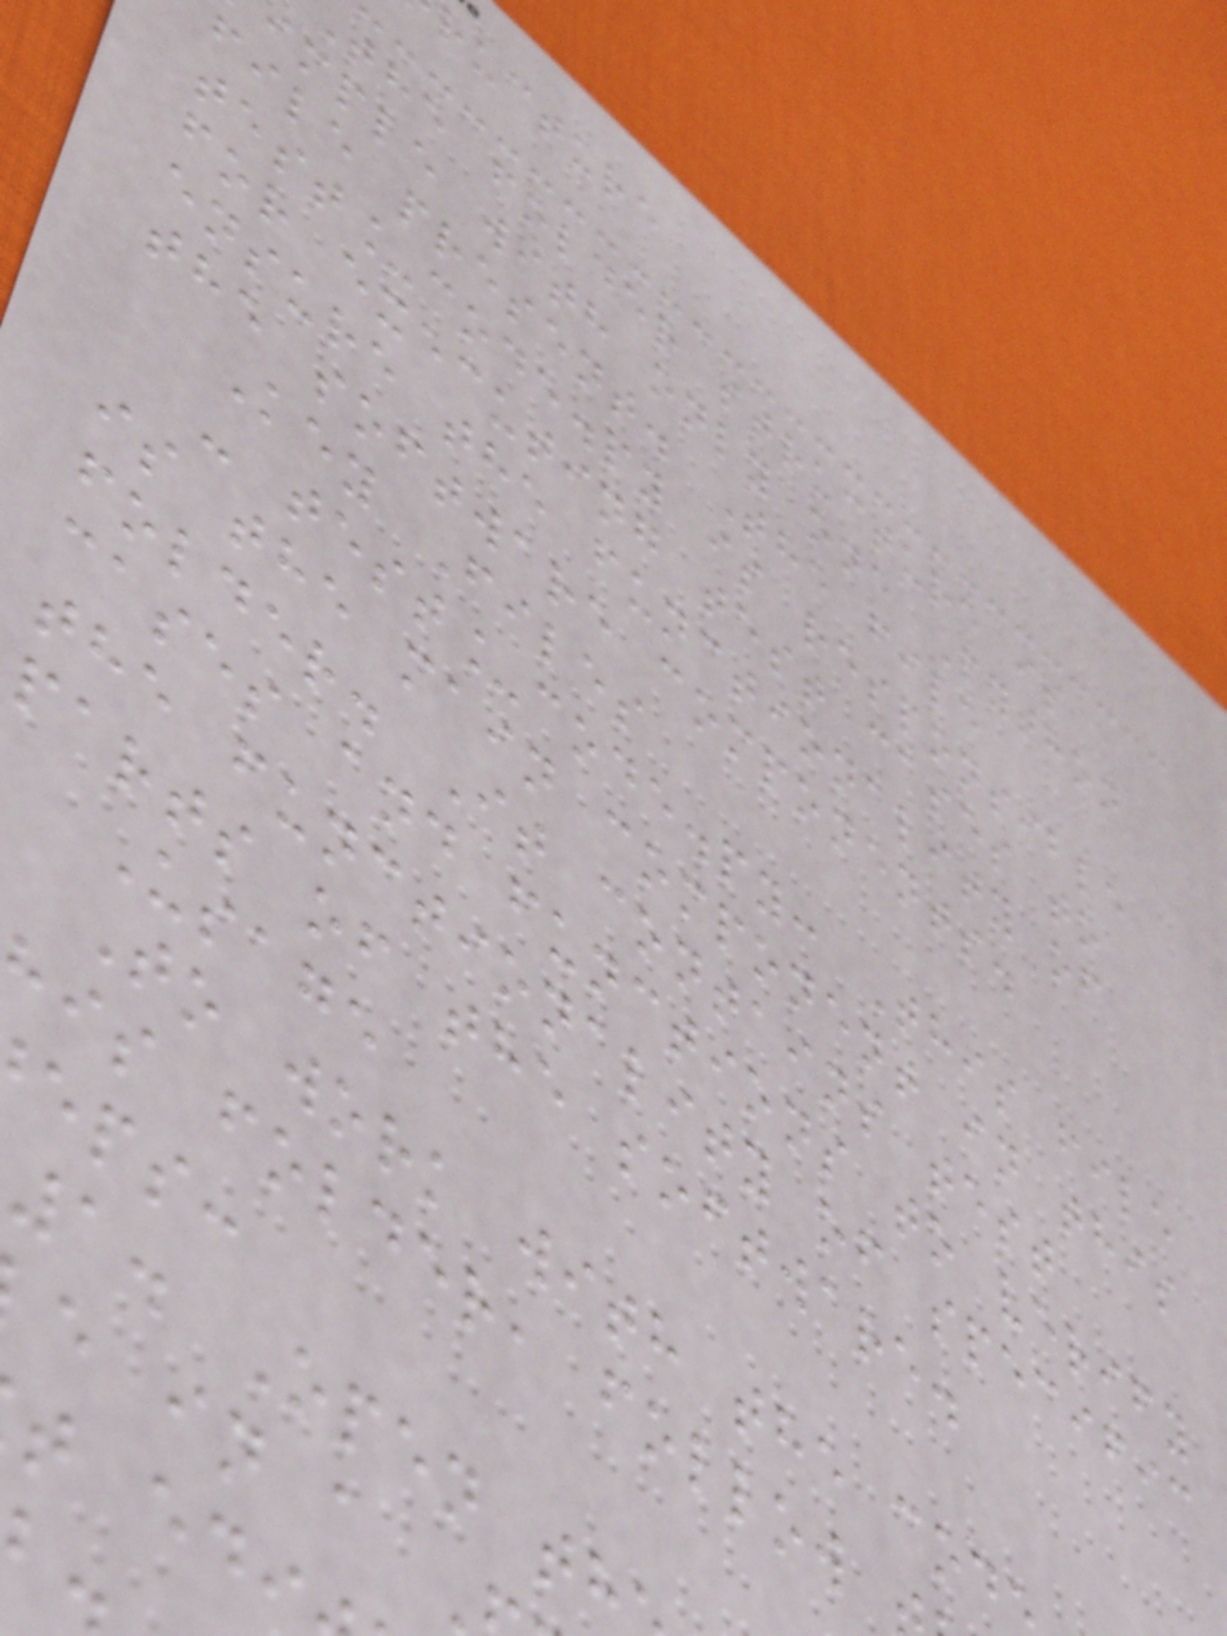ructure
the folder structure is
imple with only one Python
file present. The file
test_code.py is responsible
for executing test cases to
ensure the functionality of
the software components.
Key Files
- test_code.py: This file
is the main component in this
folder. It contains test
cases and functions to verify
the functionality of specific
parts of the software.
Usage
To work with the cod
is folder, follow
eps:
1. Open th
t ed
